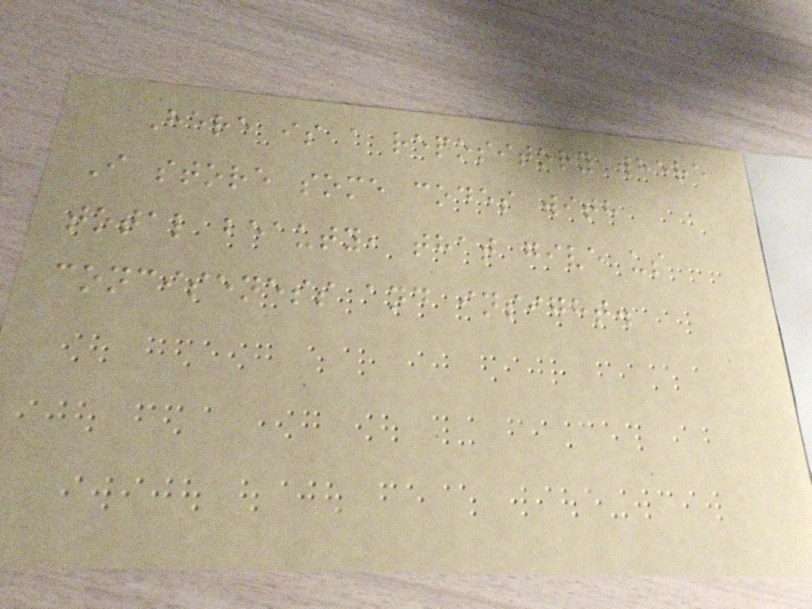Here is a repository where
I store some codes with
total beauty, that give us
conciseness and insight.
